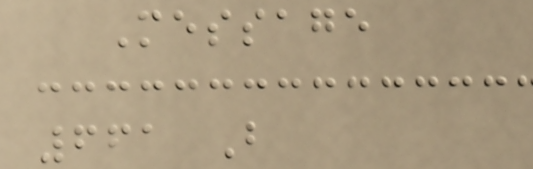Message
661 B
